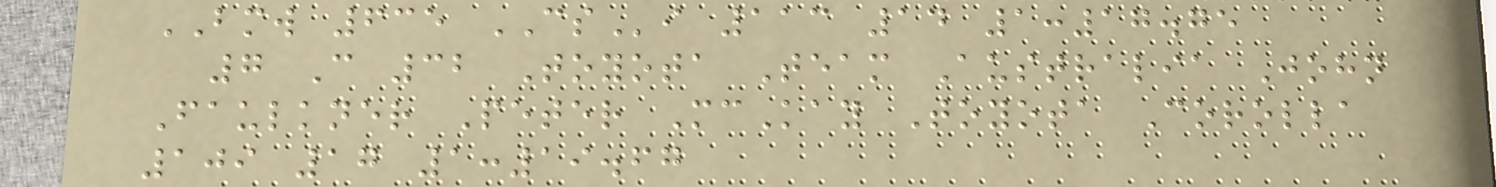BMW 635 CSi 113 14 1:17.75
7 C 32 Toyota Team Australia John
Faulkner Peter McKay Toyota Corolla
109 17 1:19.67
